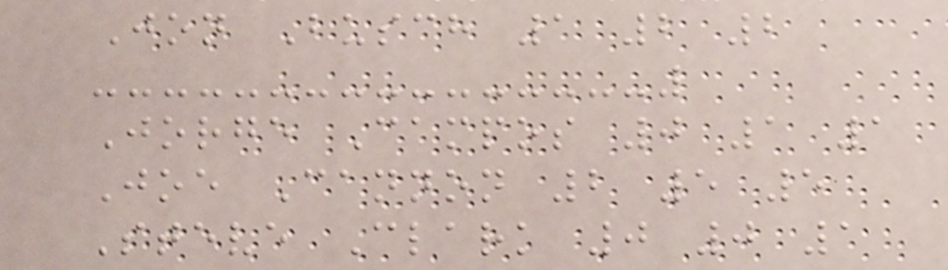Jon Busch 1 2 2
Jorge Campos 0 1 1
Joe Cannon 2 5 5
Steve Clark 0 0 1
